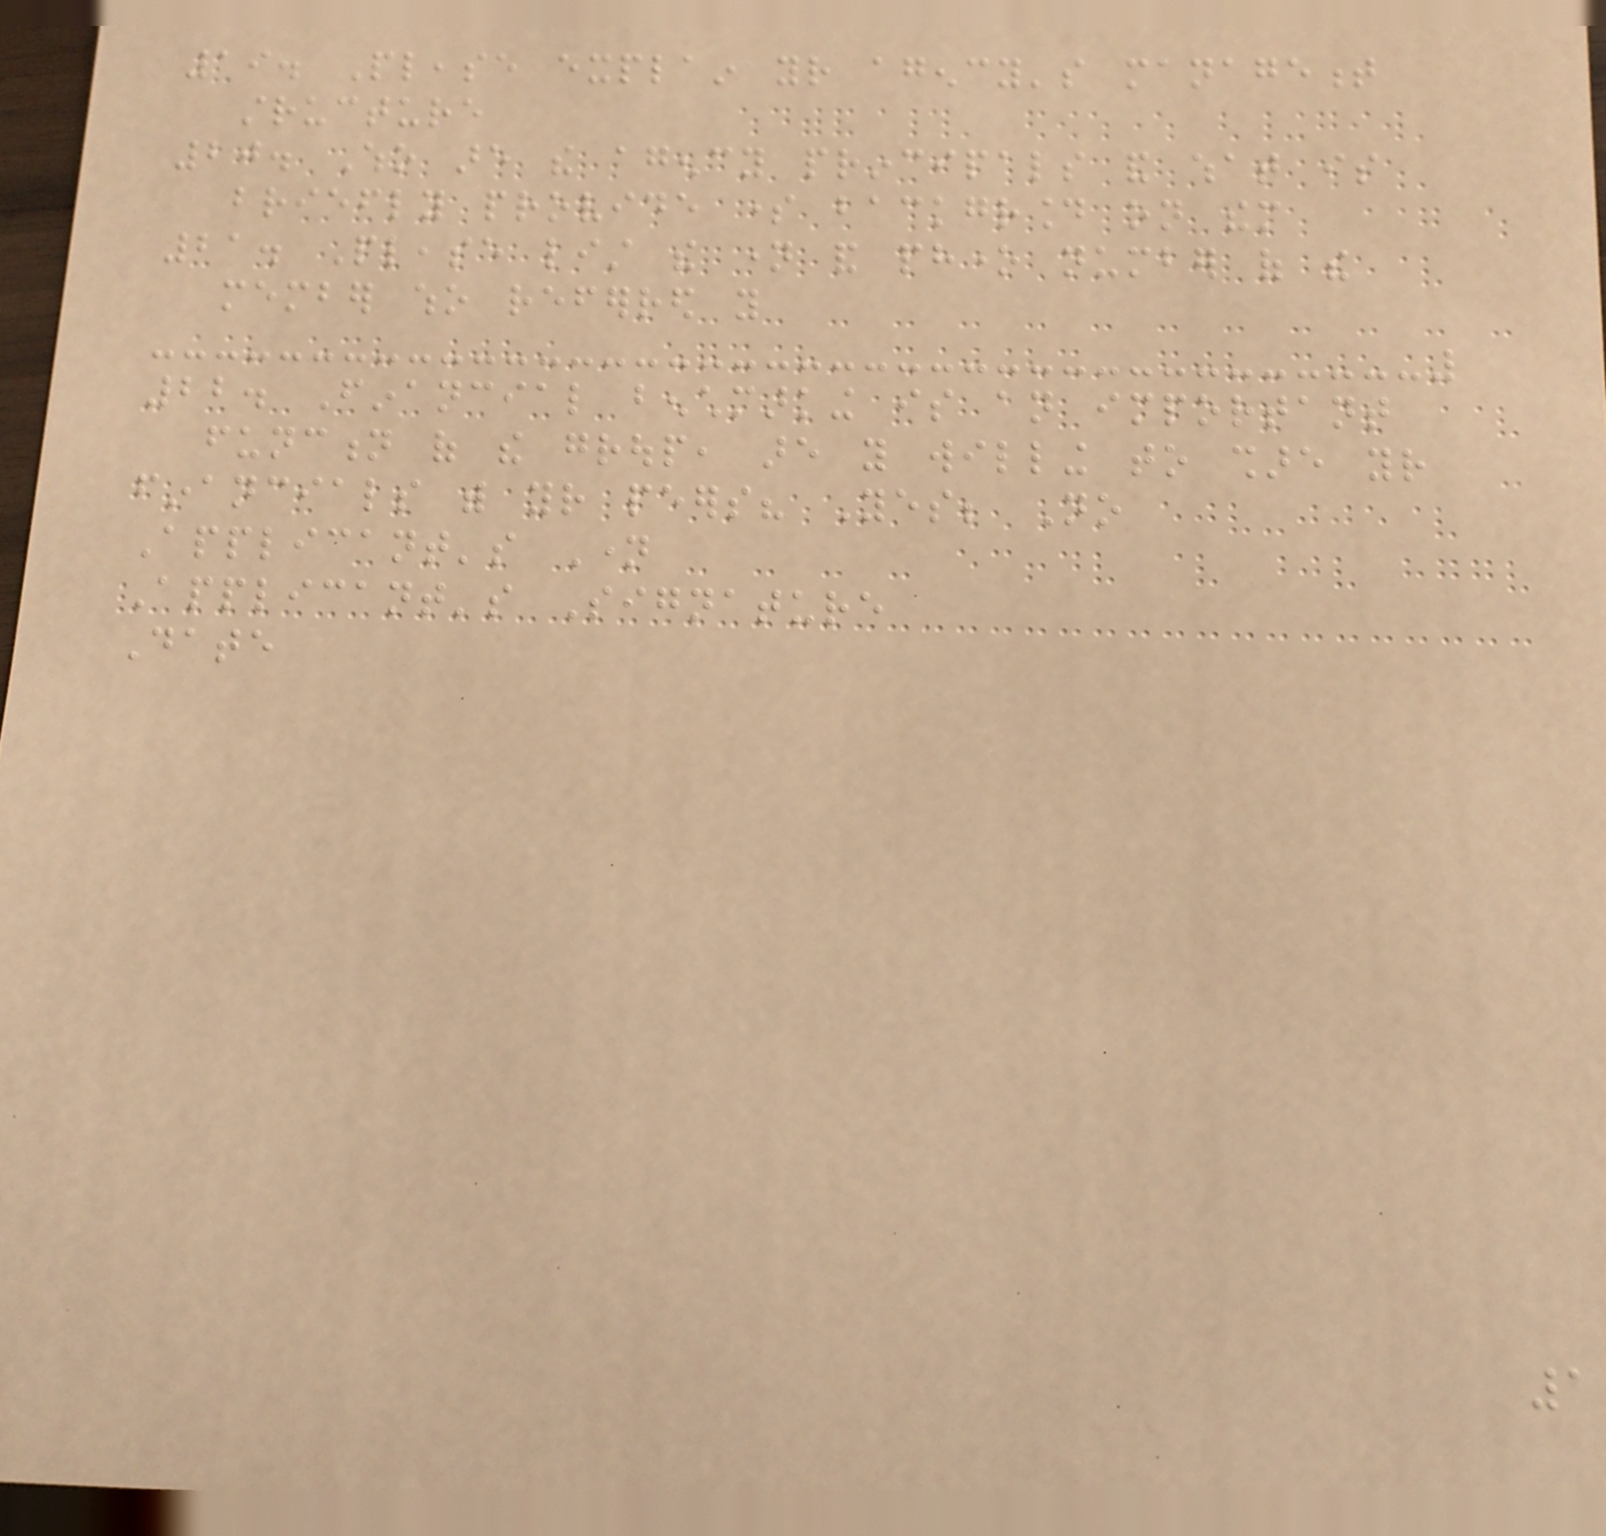19. Please explain your agency's management
structure
20. Who are the agency principals and what is
briefly provide some background on them
21. Please list the name and phone number of the
member who referred you
22. Financial benchmarking is an important
function of the group, are you willing to share your
financials with your peers? Yes; No
Applicant's Name
Applicant's Signature
Date
1
